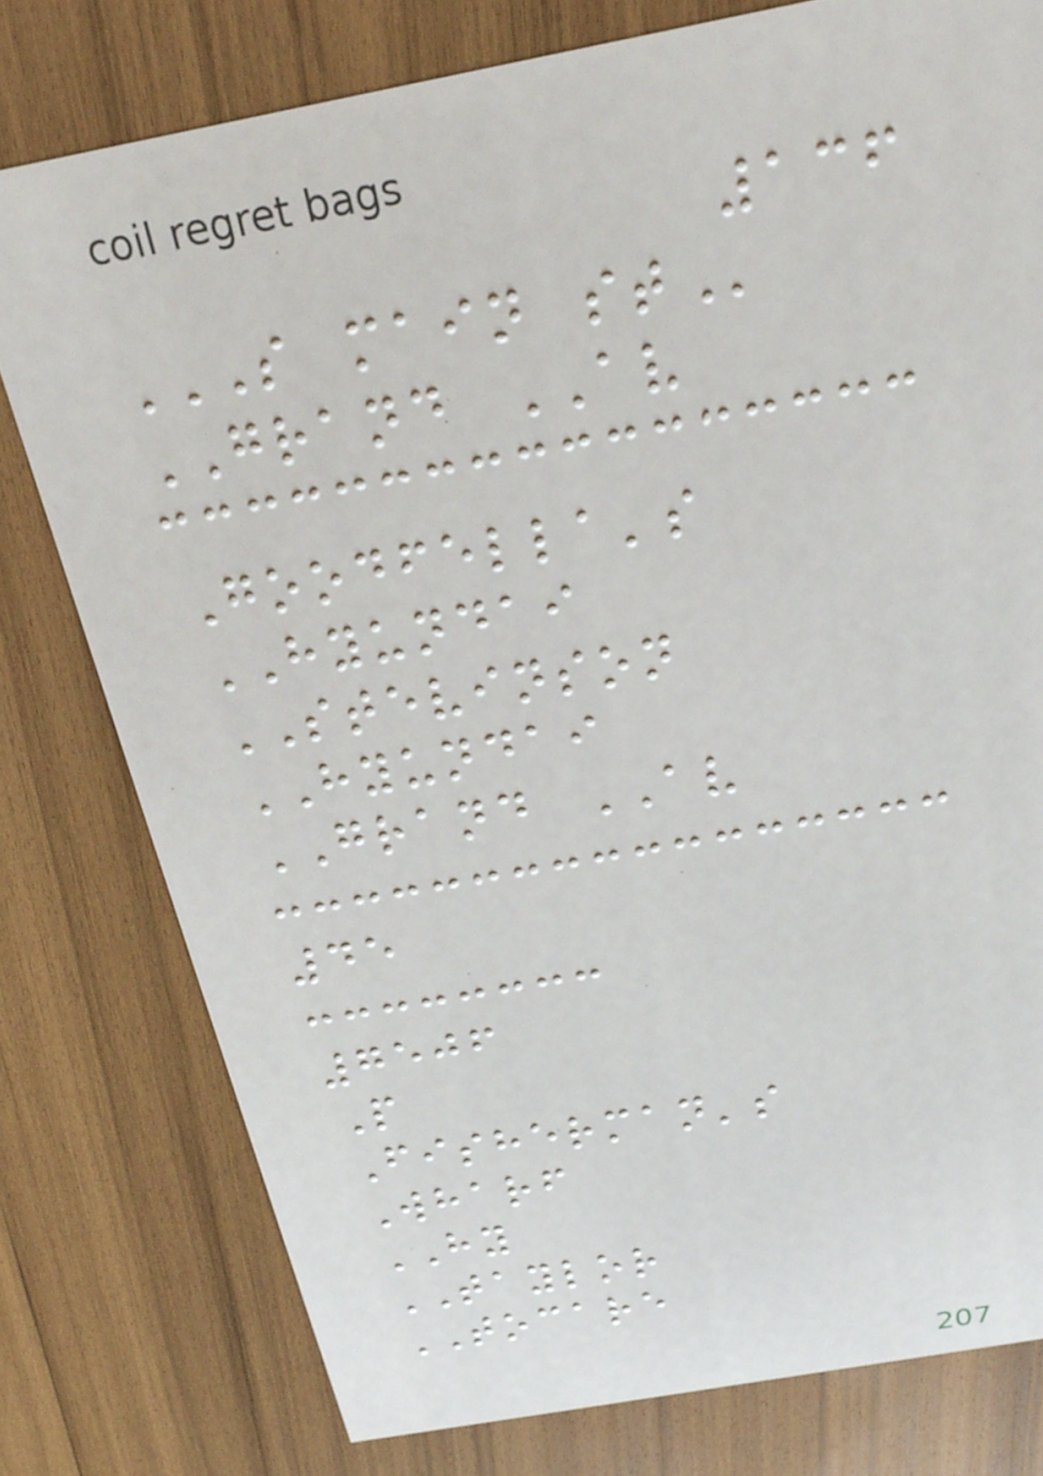136
S MAIN ST
GRAND AV
Goodfella's
HYUNDAI
STEVINSON
HYUNDAI
GRAND AV
45
7506
P
Fisherman's
Wharf
HY
TAYLOR
TOCARE
